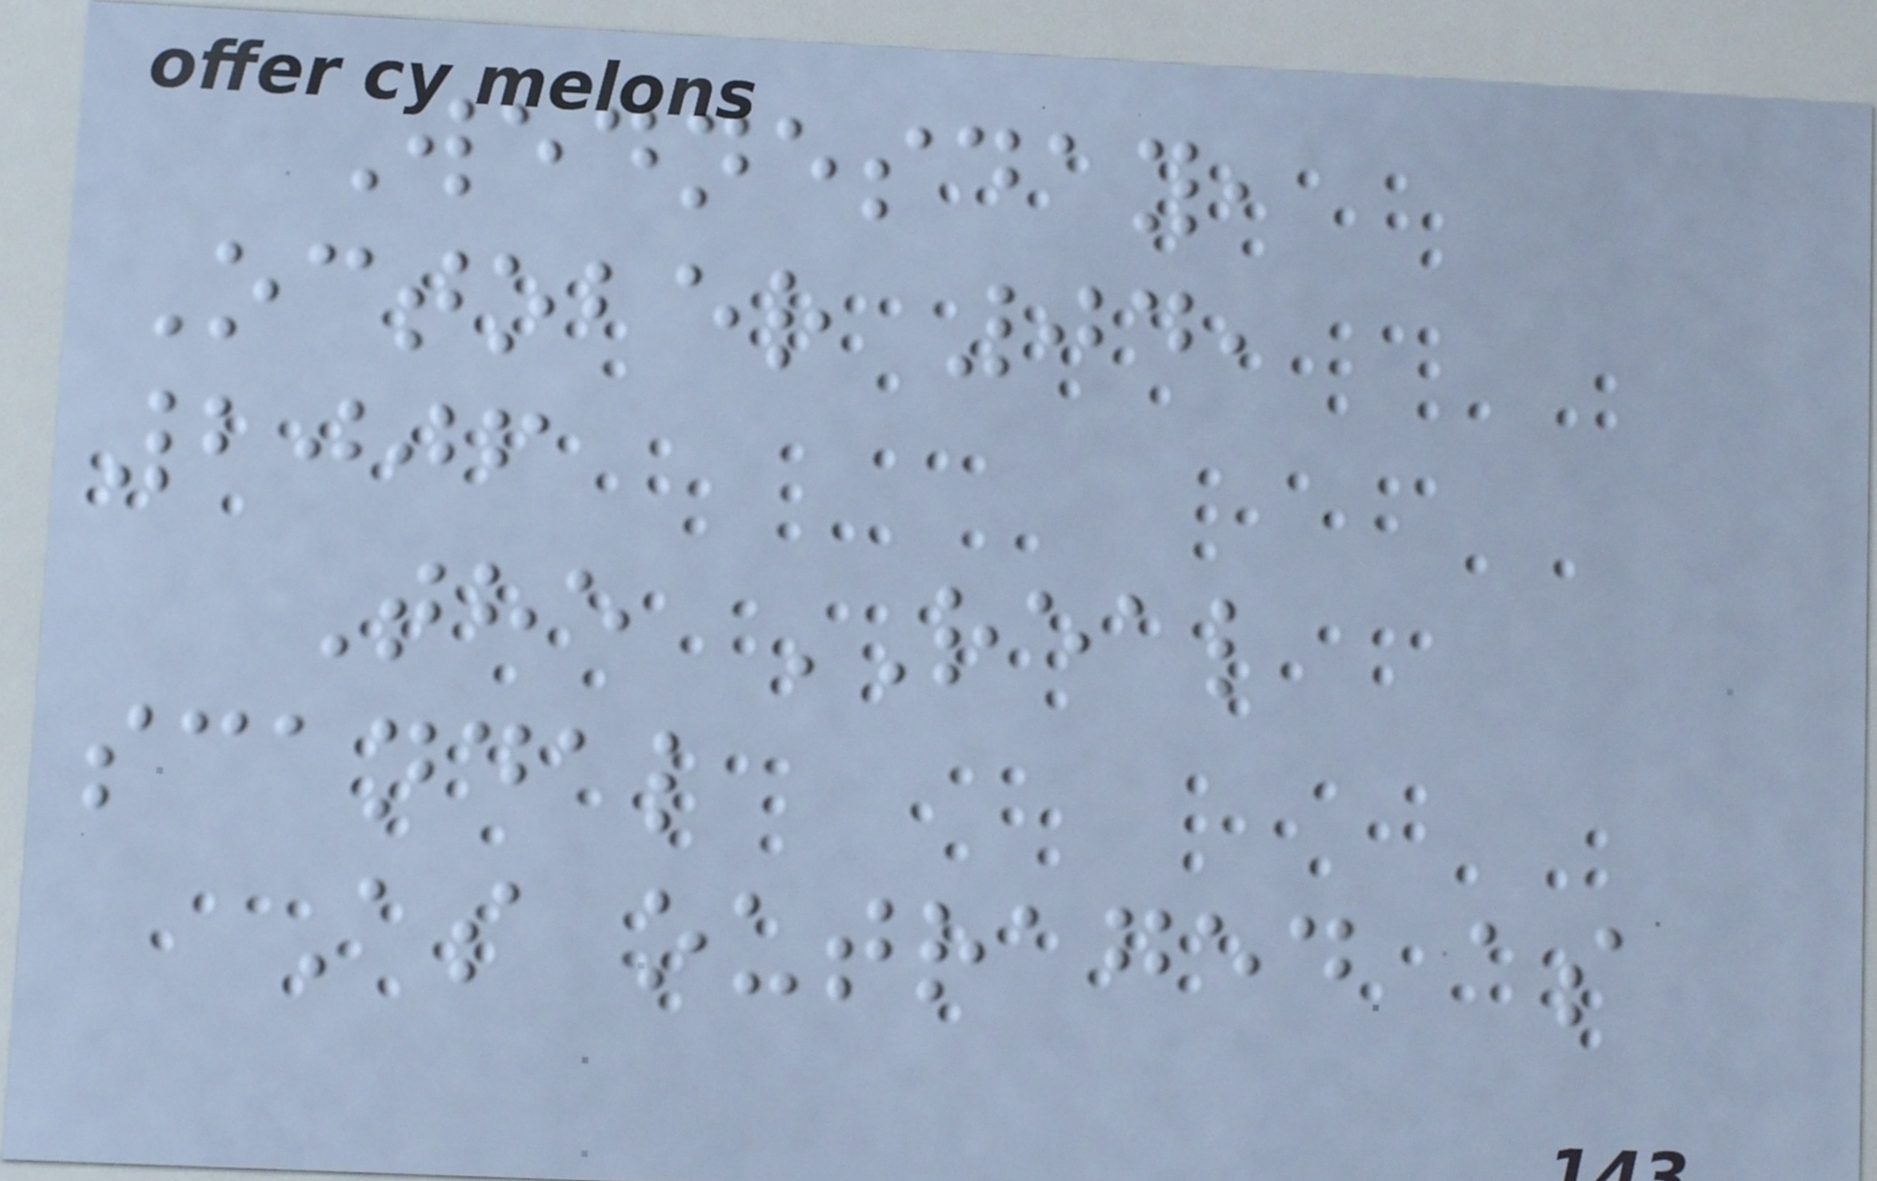Wednesday,
October 04,
2006
The REAL
scandal
As outraged as
